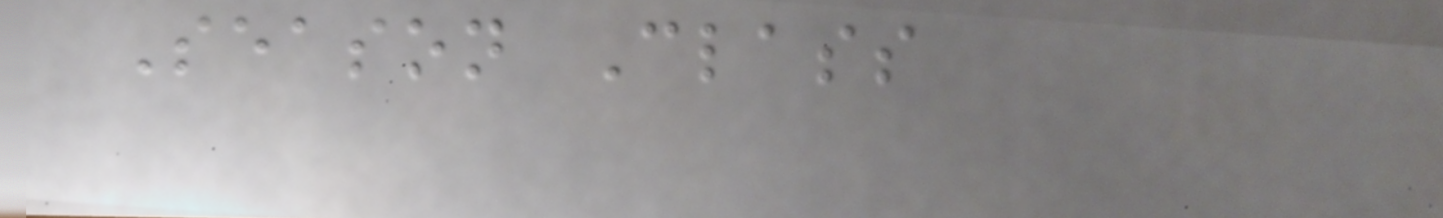Season Class
